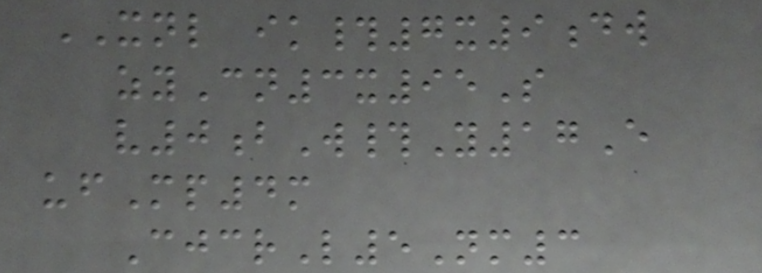XNL ik#7x9dw
zyCn3x95S
v0bW#Y17E
ufMp4m
CjcrL5Nm3
